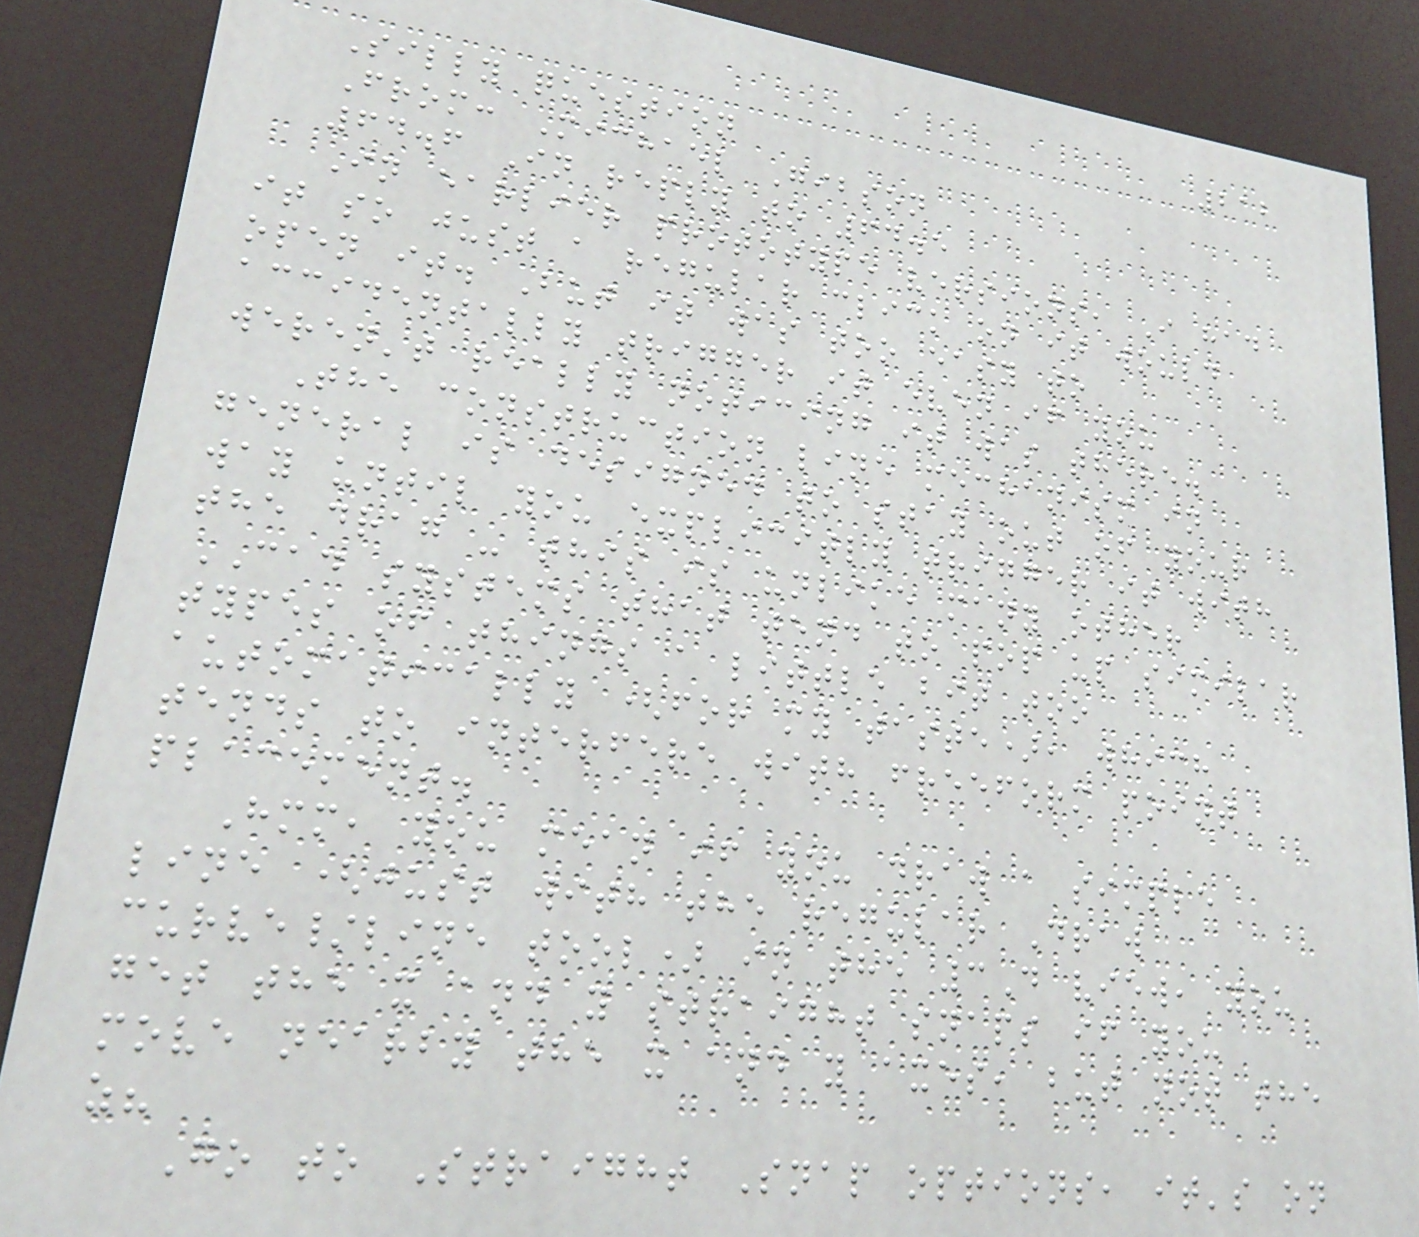212
Silly question
From: Michael Gibson
64.6 In reply to 64.5
In earlier prototype versions, I had
it so just a regular click on it would
open it. But it was too easy to
accidentally trigger it even if you
weren't really noticing it was there.
The construction line mechanism in
general is designed to stay out of your
way until you explicitly trigger it with
the drag - this is unlike many other
CAD systems that tend to pop up similar
types of things a little bit too
automatically (for my taste), which
tends to interfere with freeform point
placement.
Hmm, you mean if you draw a simple
line (just with the regular Draw
curve/line tool) in the 3D view, you
get the x and y straight snaps if you
move nearby the x and y axes, but not the
z?
Go to Straight Snap options, it's on
